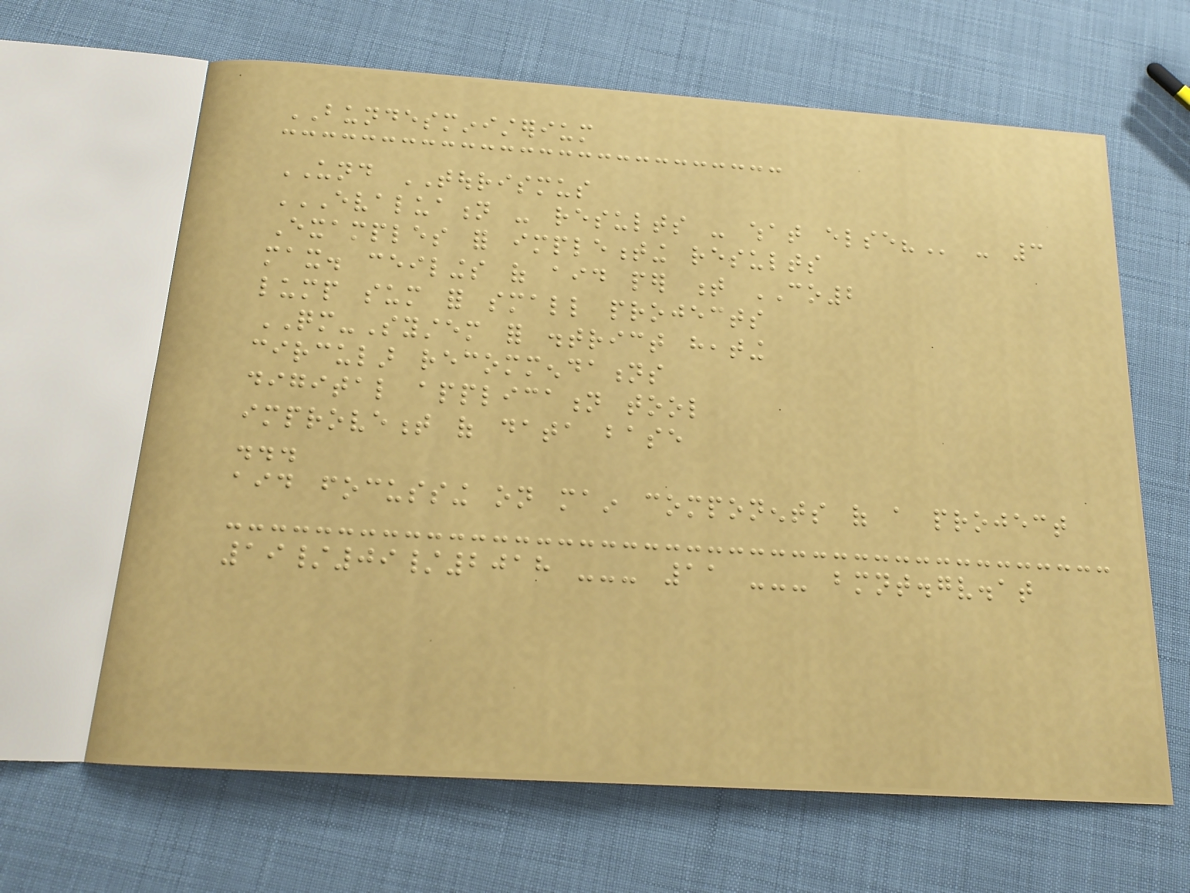BUNDESMINISTERIUM
UND TOURISMUS
EVALUATION - RESULTS - WHAT ELSE? - 3
Examples for implementing results
max. ceilings of aid per t CO2
lump sum for small projects
QM-System for district heating
circular recommendations
digital application tool
improvement of data base
...
aid focussing on main components of a project
19/09/2018 --- 11 --- bmnt.gv.at
